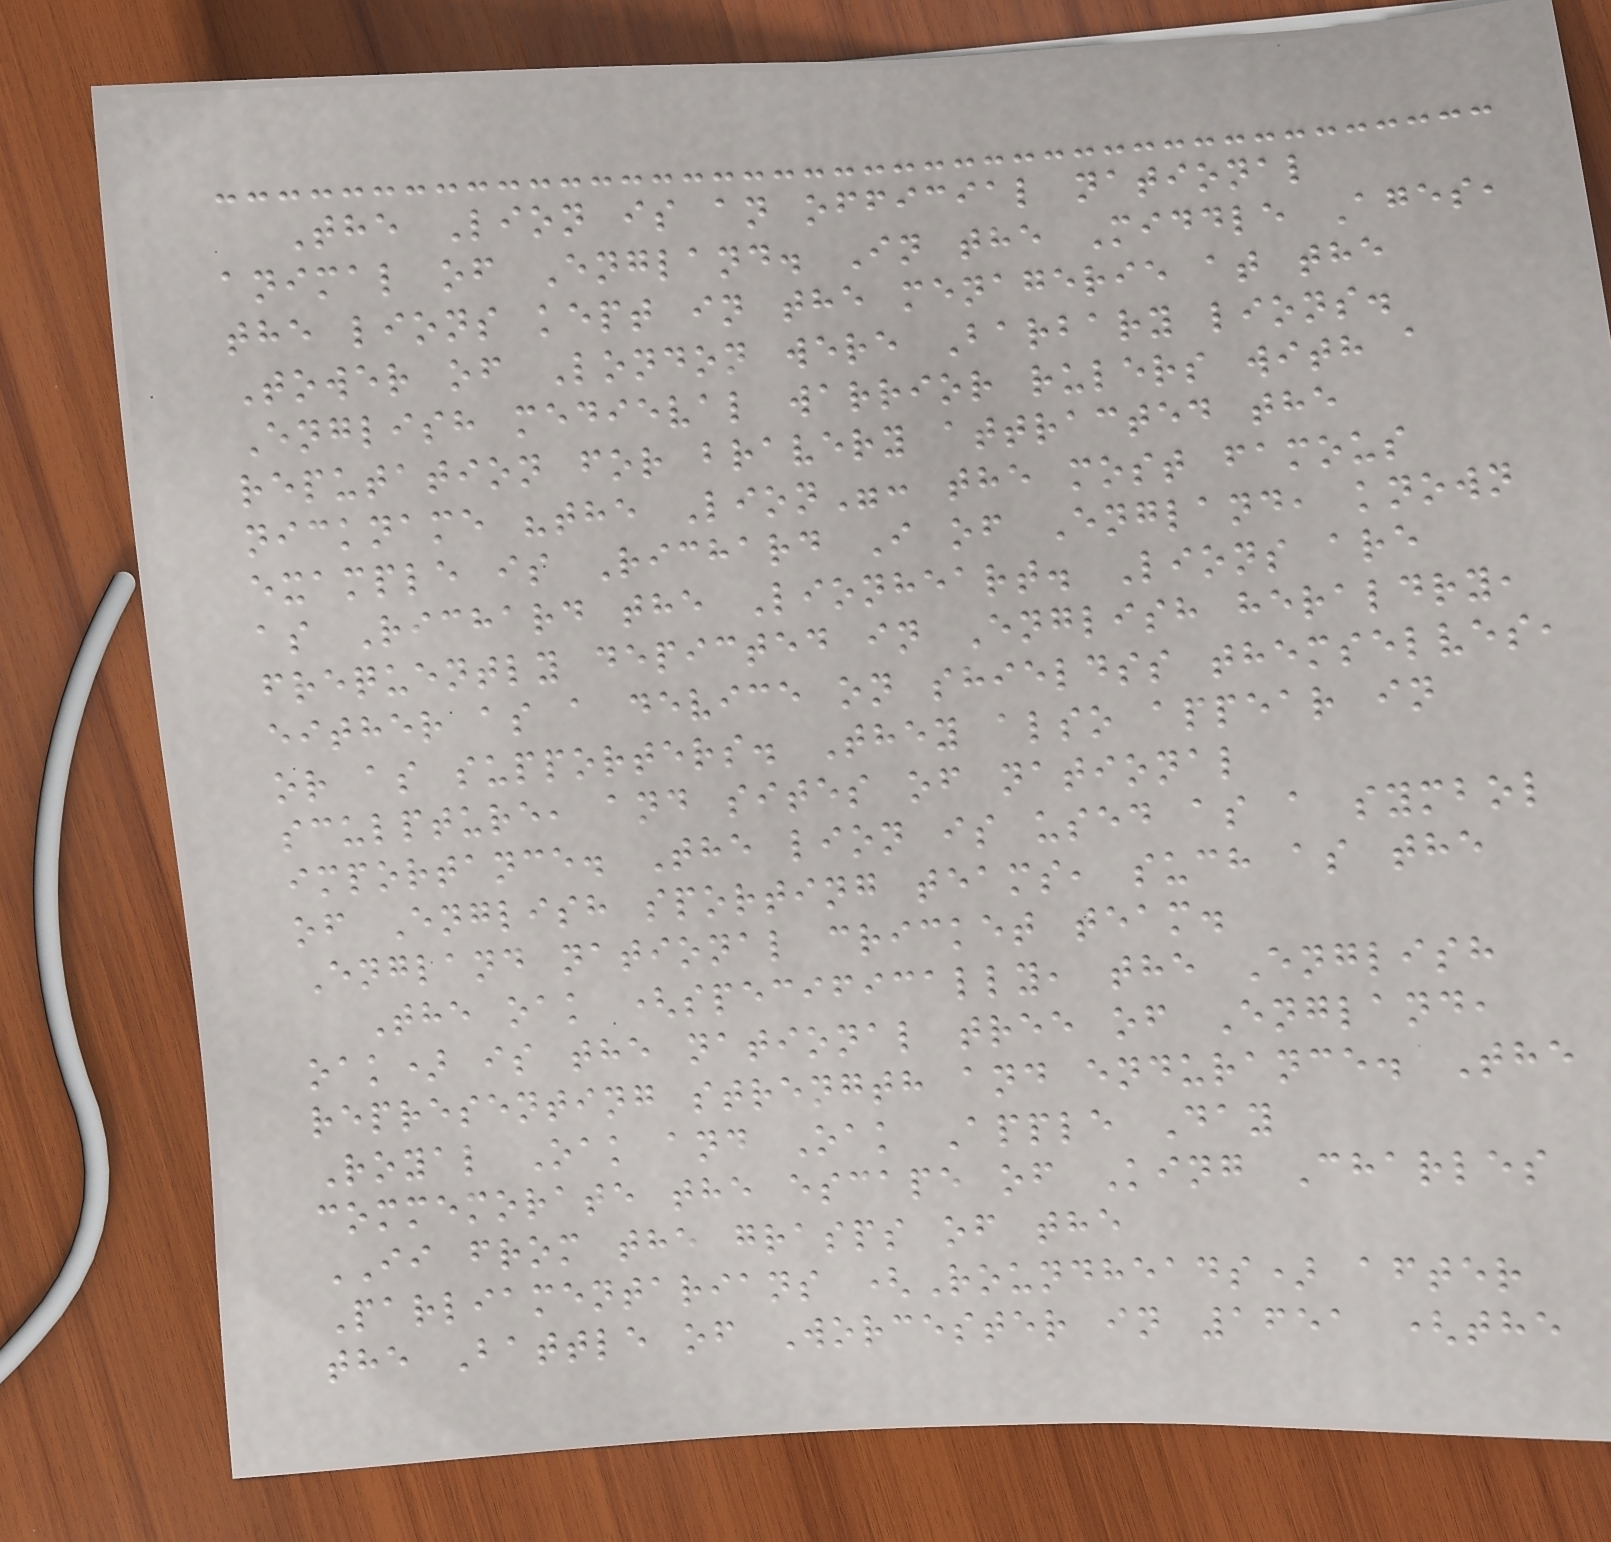The Lion is an official national
animal of England. In the Middle Ages,
the lions kept in the menagerie at the
Tower of London were Barbary lions.
English medieval warrior rulers with a
reputation for bravery attracted the
nickname "the Lion": the most famous
example is Richard I of England, known
as Richard the Lionheart. Lions are
frequently depicted in English heraldry,
either as a device on shieldss themselves,
or as supporters. They also appear in
sculpture, and sites of national
importance. The lion is used as a symbol
of English sporting teams, such as the
England national cricket team.
The oak (specifically, the English
oak) is the national tree of England,
representing strength and endurance. The
Royal Oak and Oak Apple Day
commemorate the escape of King Charles
II from the grasps of the
Parliamentarians (Roundheads) after
the Battle of Worcester in 1651 (the
